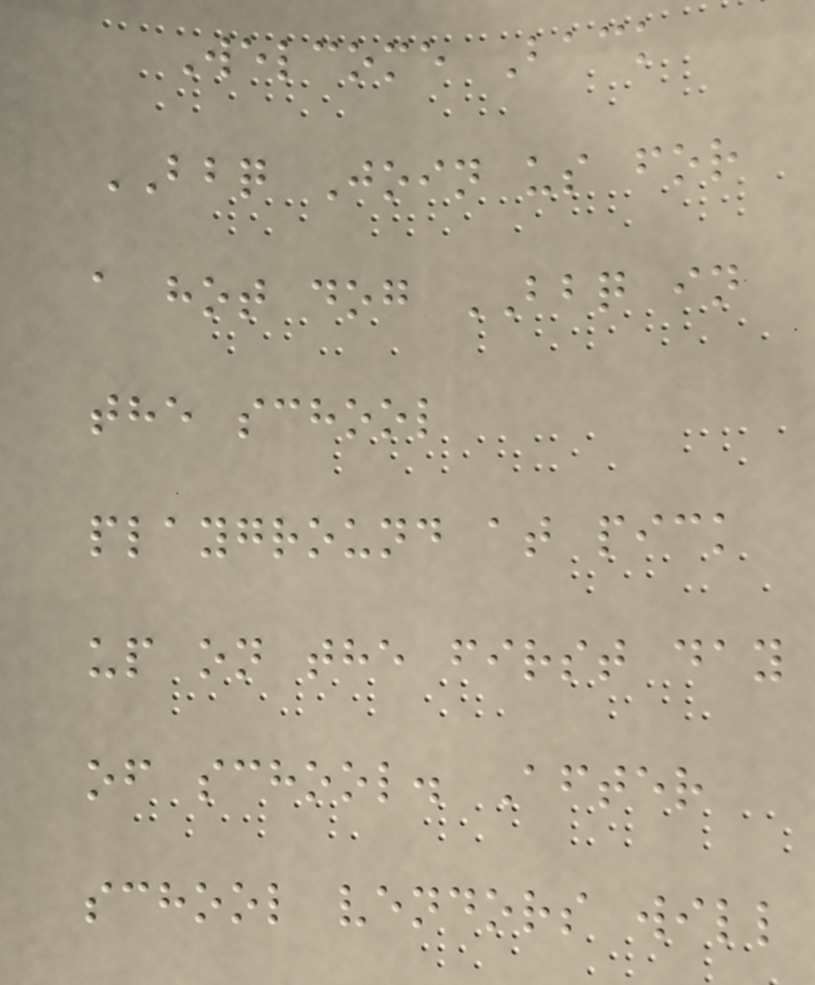Welcome Back
BBQ Join us for
a hot dog BBQ in
the school
playground at pick
up on the first day
of school. After
school vendors will
